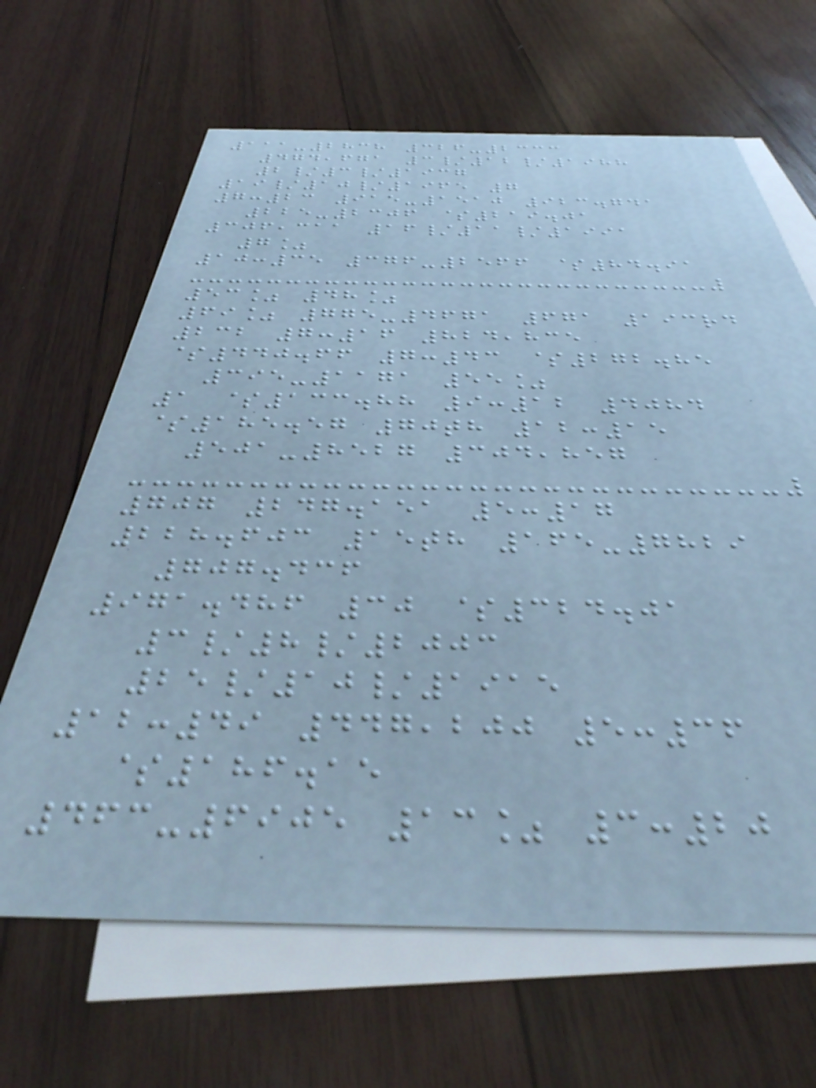111-2838 326-2333
474,671 3/12/1988
2/3/1937
19/10/1965 7
7:23 915-1510 923.741
225-2306 $219.01
306,311 16/11/1991
7%
10:35 376-2566 $84.91
53% 48%
69% 775-4671 671 193rd
232 7:16 824,835
$440.66 7:43 $272.85
395-1171 55%
1 $133.88 9:12 4084
$185.57 70th 12:15
501-8527 304,857
707 247.151 5:17
228.603 15th 165-7829
707.436
971.486 30 $324.01
3/8/2003
25/10/1915
12:49 447,200 5:36
$186.15
463-6905 13% 3:20
